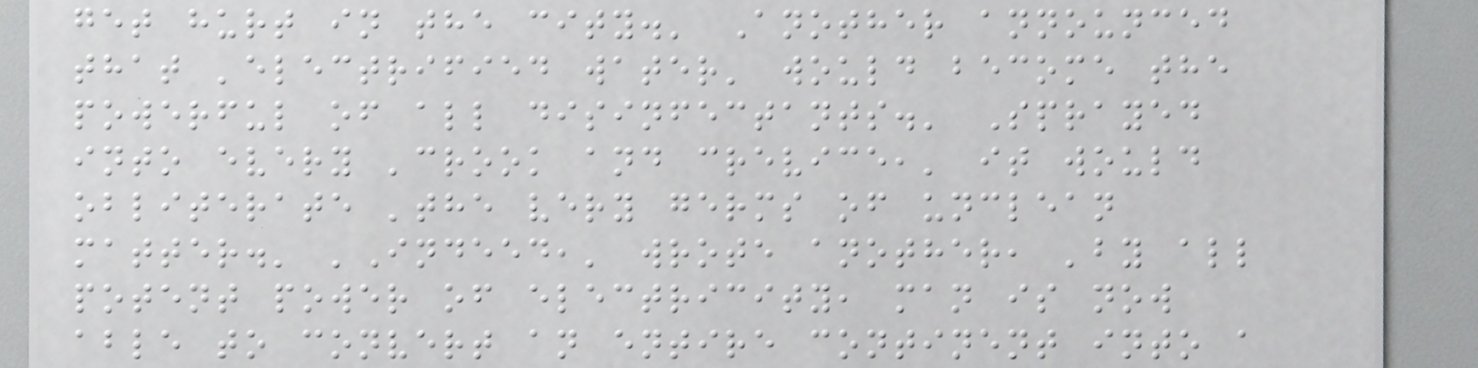get hurt in the city.' Another announced
that 'electrified water' would become the
powerful of all disinfectants.' Sprayed
into every 'crook and crevice,' it would
obliterate 'the very germs of unclean
matter.' 'Indeed,' wrote another, 'by all
potent power of electricity, man is now
able to convert an entire continent into a
